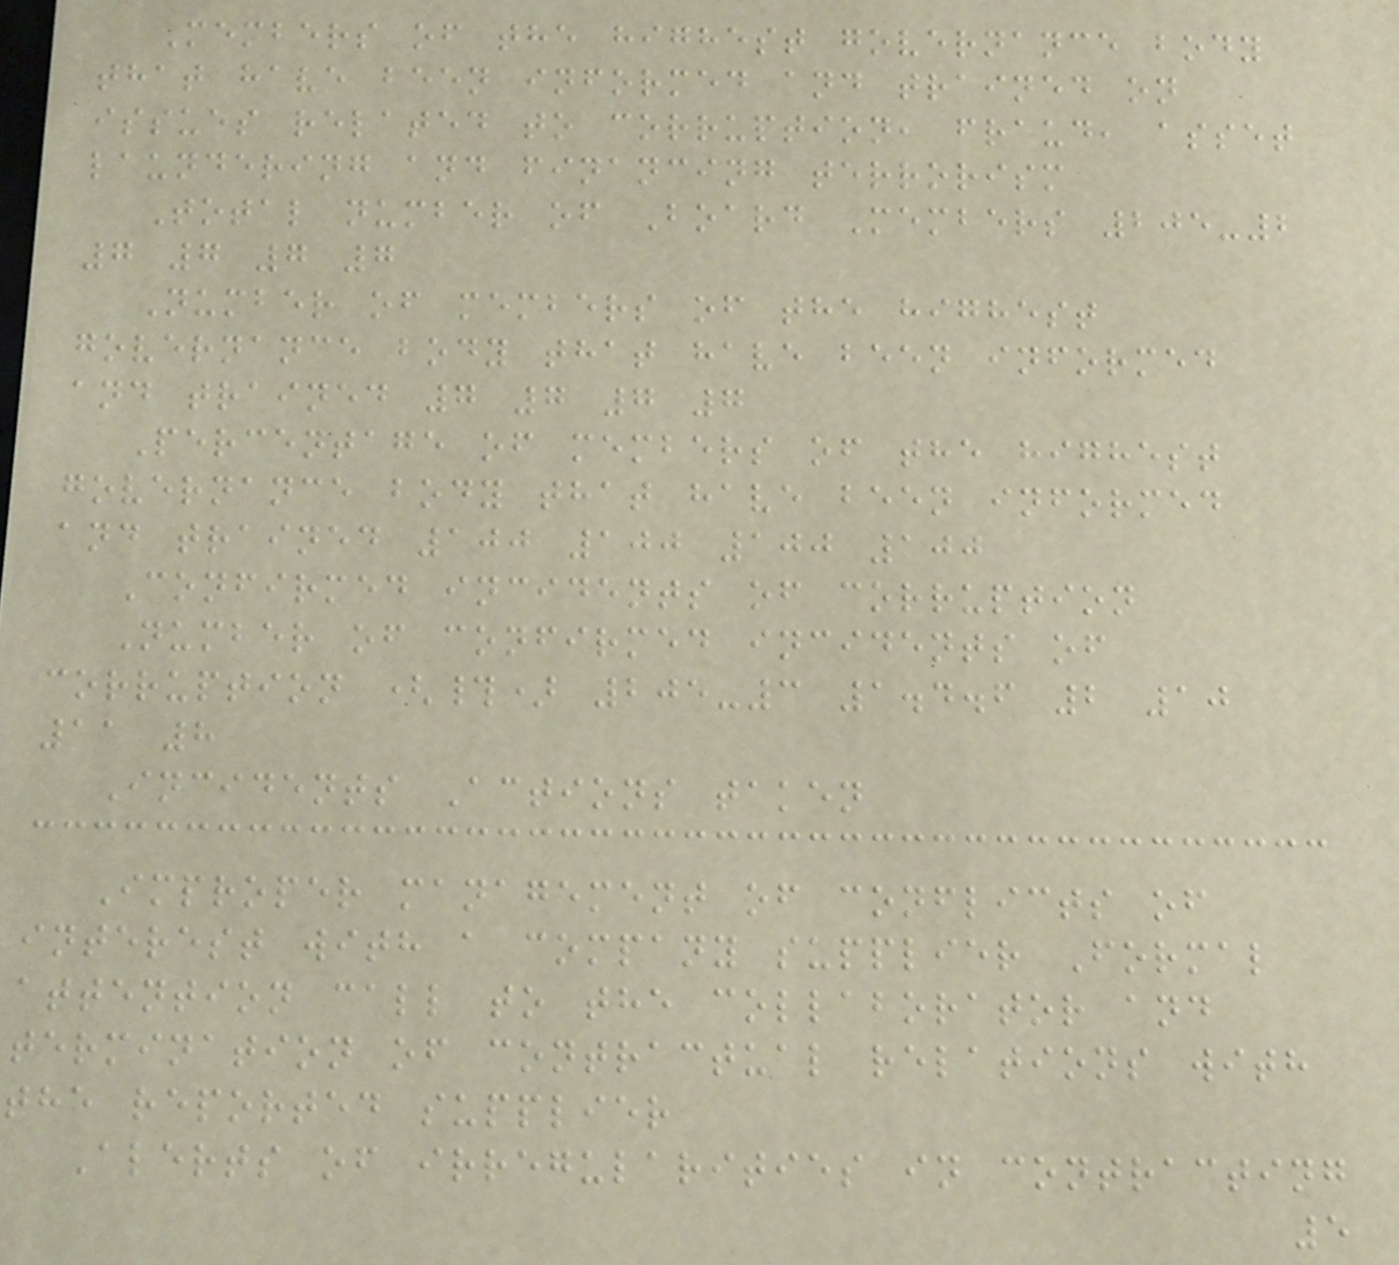Members of the highest governance body
that have been informed and trained on
issues related to corruption, fraud, asset
laundering and financing terrorism
Total number of Board Members 205-2
7 7 7 7
Number of members of the highest
governance body that have been informed
and trained 7 7 7 7
Percentage of members of the highest
governance body that have been informed
and trained 100 100 100 100
Confirmed incidents of corruption
Number of confirmed incidents of
corruption (#) 205-3 1.4.6 2 10
11 8
Incidents Actions taken
Improper management of conflicts of
interest with a company supplier Formal
attention call to the collaborator and
termination of contractual relations with
the reported supplier
Alerts of irregularities in contracting
5
